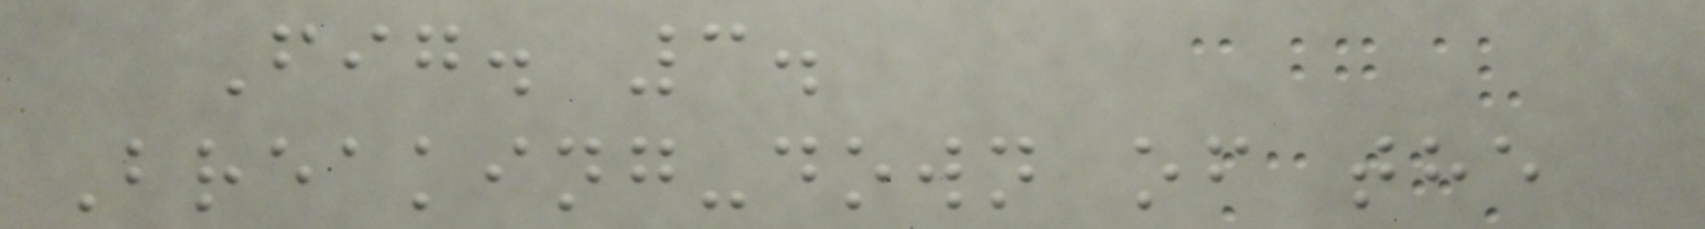Fig. 3.
Breaking-down of the
